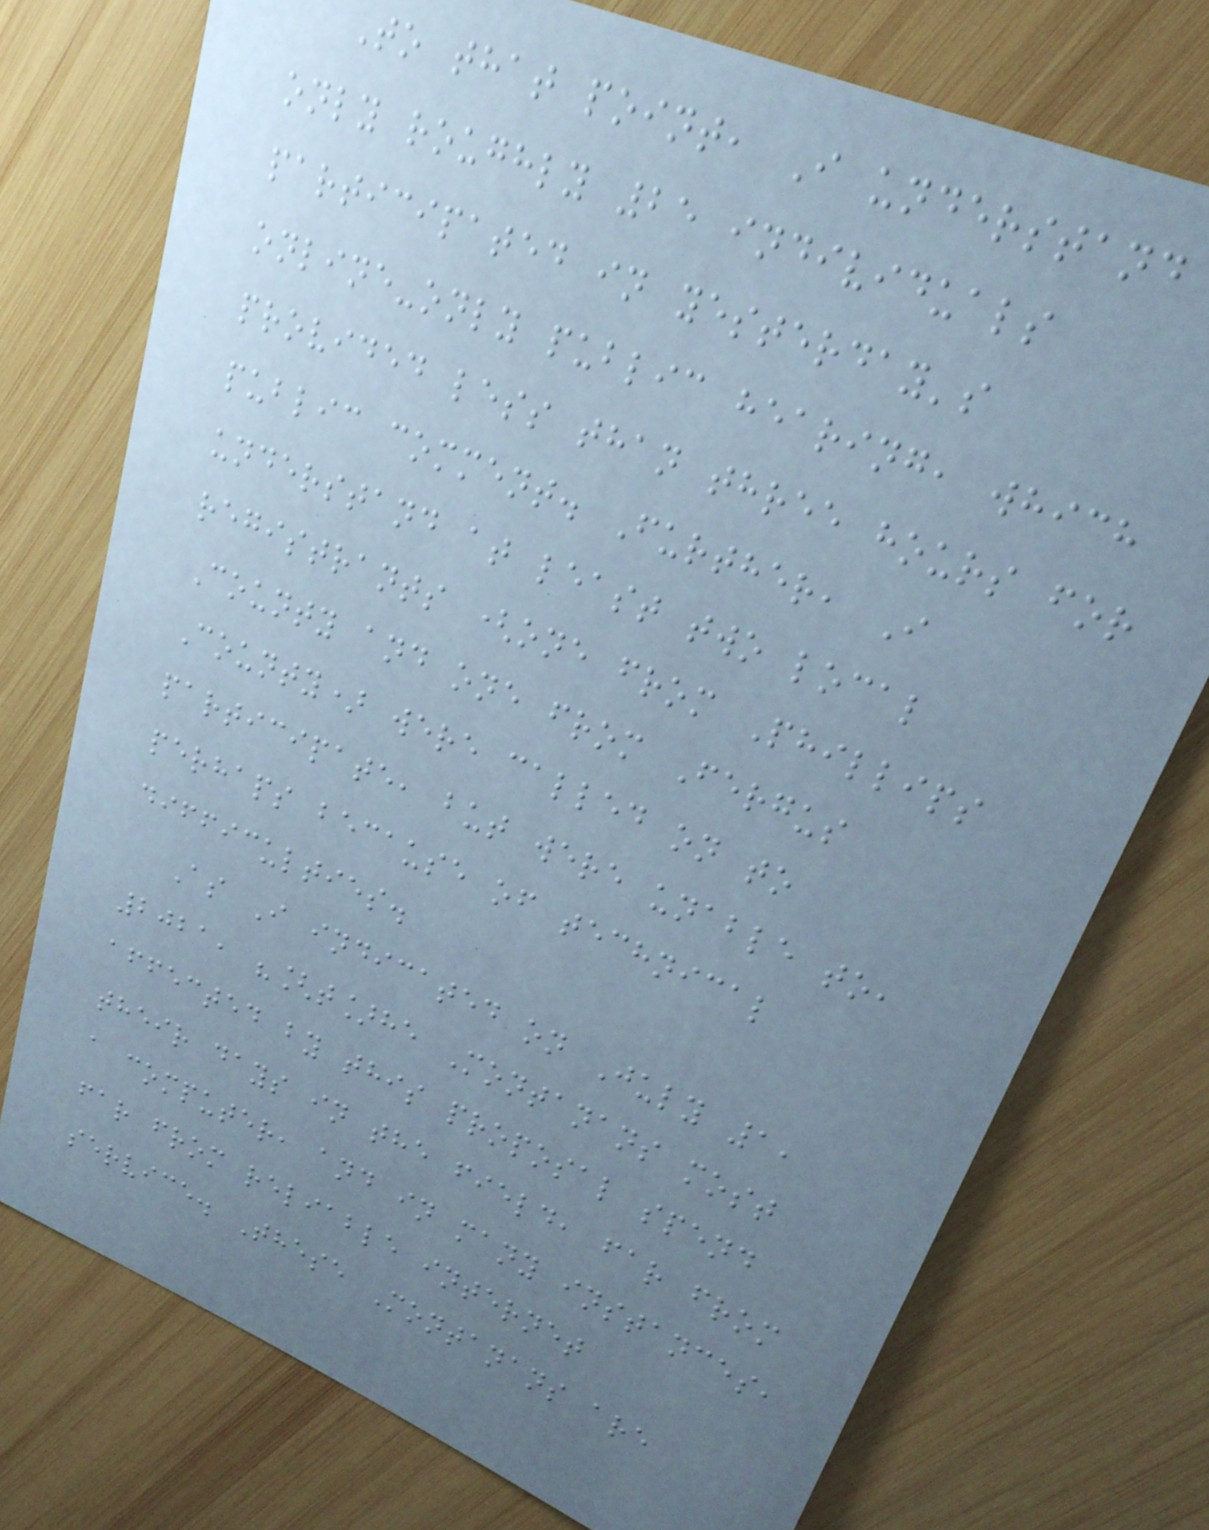To that point, I understand
only roughly 25 individuals
participated in yesterday's
online-only public hearing, which
provided less than three hours for
public comment. Further, I
understand at least two local
registrants (one from Phillips
County and one from Fergus
County) were called on to
participate, but were unable to,
perhaps because of technical
difficulties.
As I indicated on July 1,
2021, "[t]he Montanans most
affected by this proposal spend
their days in the field, far from
a computer, and in many instances,
far from reliable internet
service. These Montanans are
